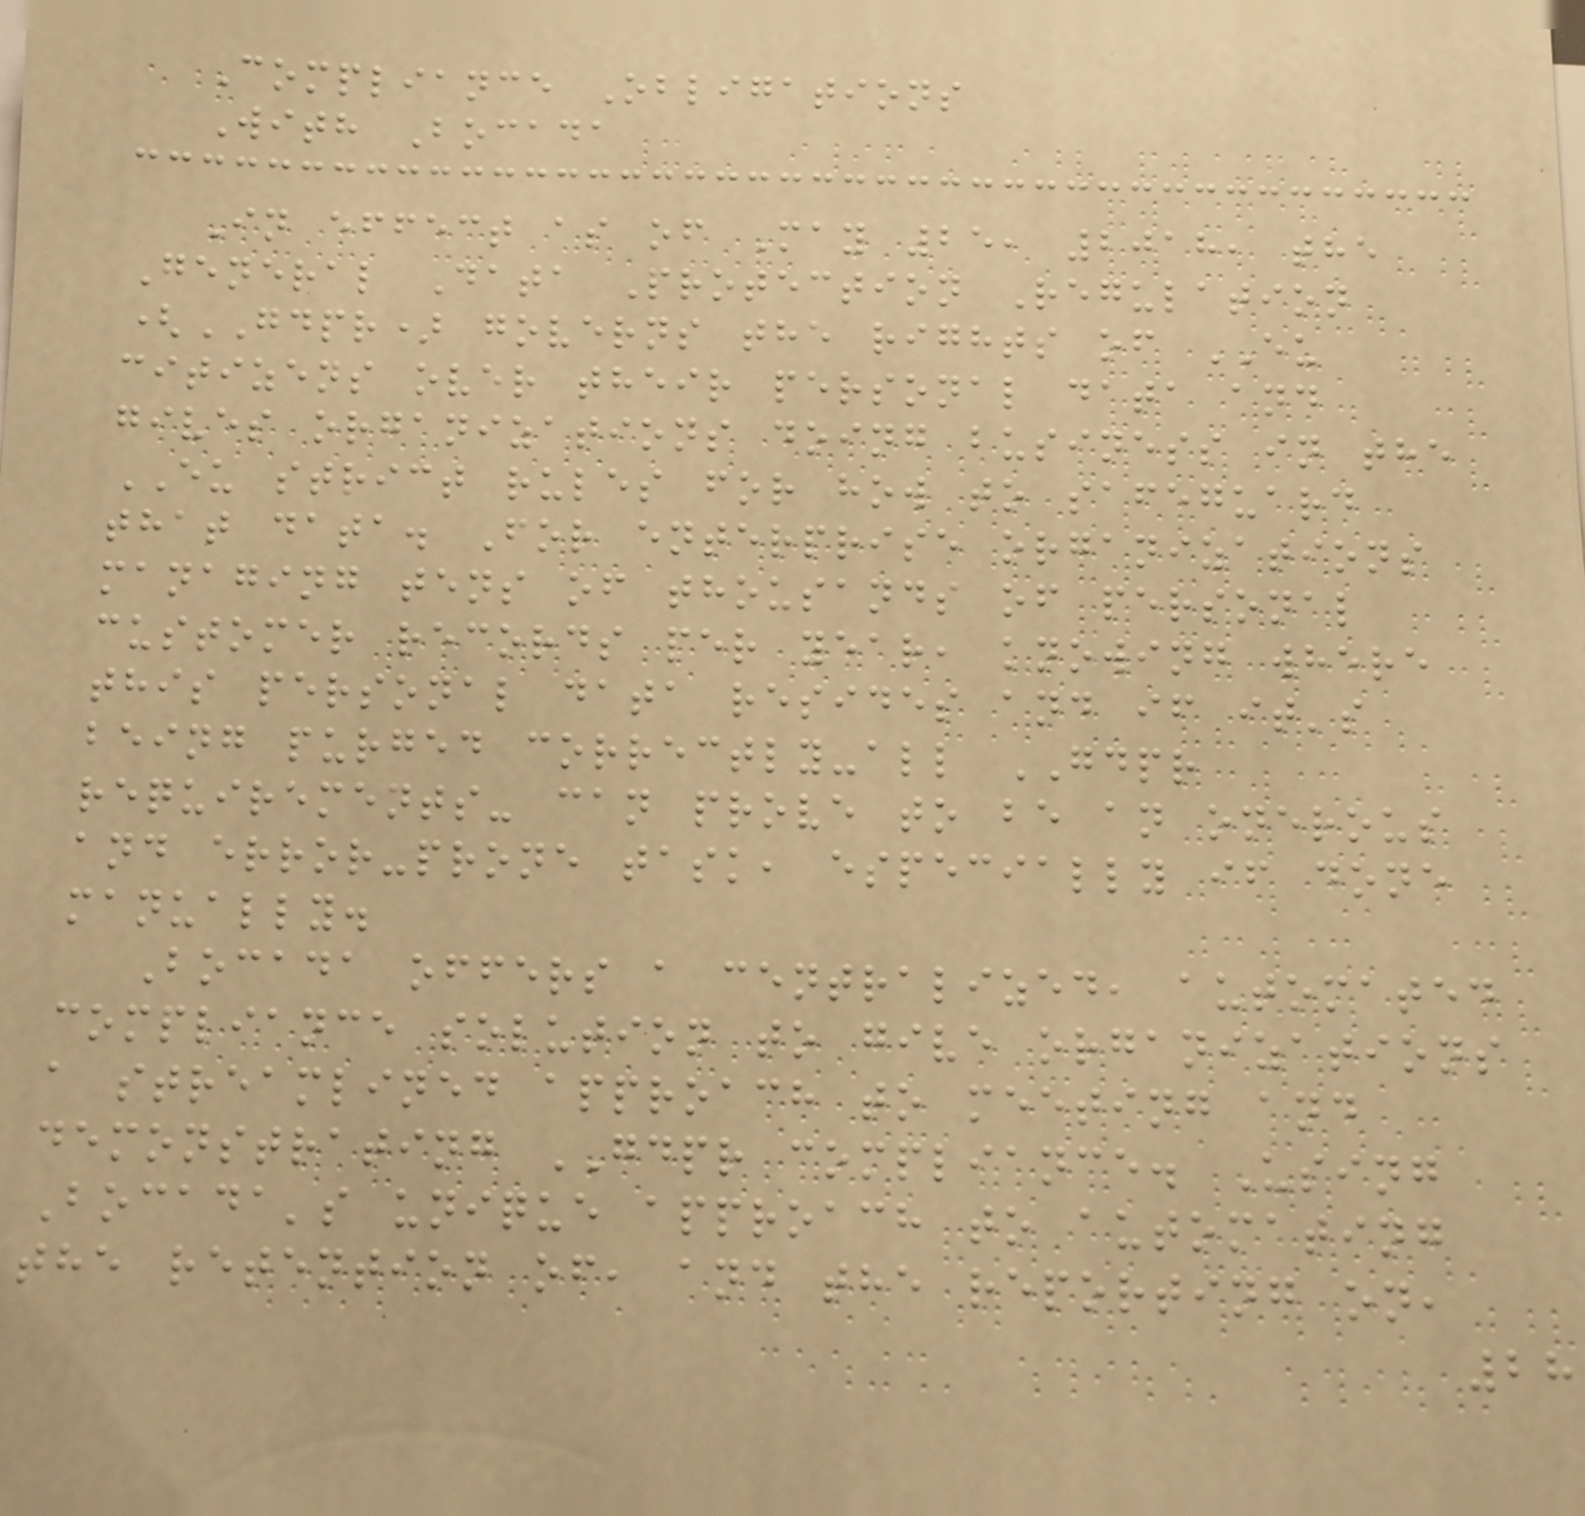Compliance Obligations
With Bocada
In effect as of May 25, 2018, the
General Data Protection Regulation
(GDPR) governs the rights of EU
citizens over their personal data and
gives organizations doing business in the
EU strict rules for how to safeguard
that data. For enterprise organizations
managing tens of thousands of personal
customer records per year, knowing where
this personal data resides and if it's
being purged correctly-all GDPR
requirements- can prove to be an onerous
and error-prone task, especially if done
manually.
Bocada offers a centralized, automated
compliance solution to give organizations
a streamlined approach to meeting and
demonstrating GDPR compliance. Using
Bocada's unique approach to automating
the retention of, and the reporting on,
28
